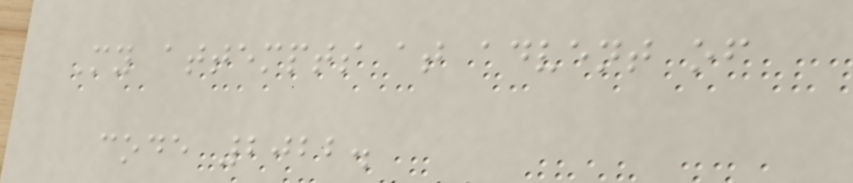My attempts at advent of
code 2022.
